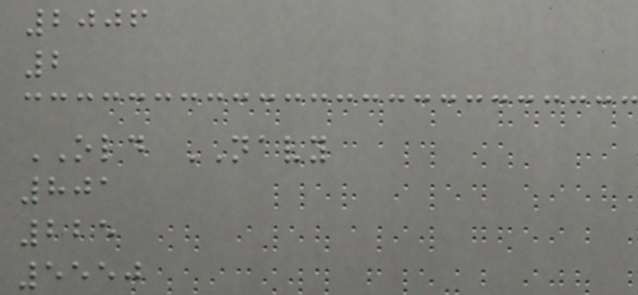2006
2
OLD NAVY
801
225
5550
